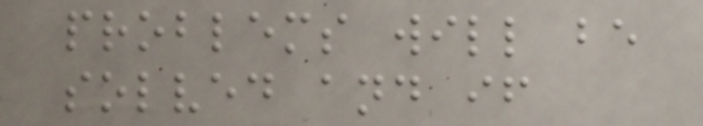problems will be
solved and if
